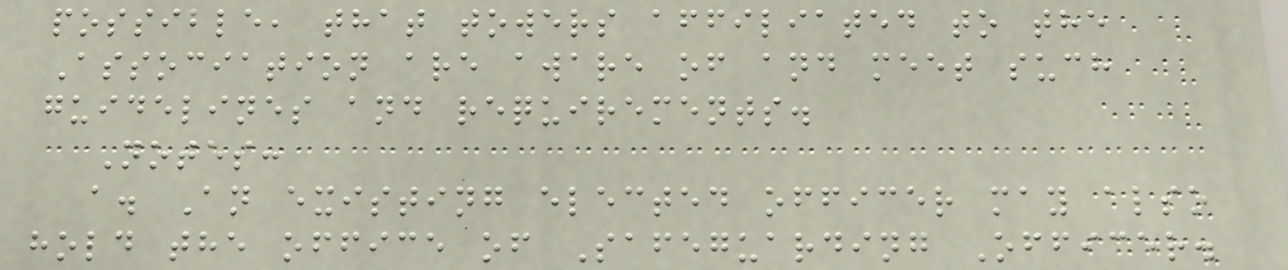possible, that towers affiliated to the
Association are aware of and meet such
guidelines and requirements.
Notes:
a. An existing elected officer may also
hold the office of Safeguarding Officer.
